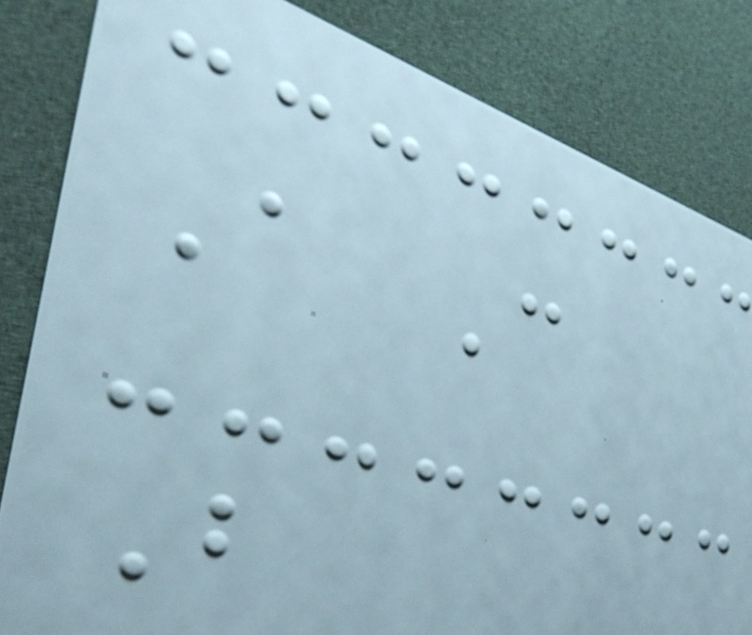A C
B
